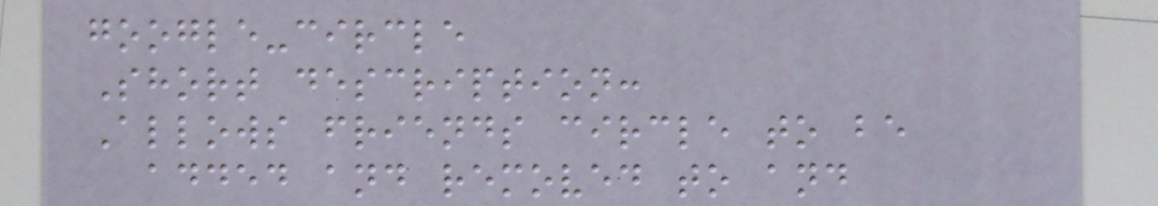google-circle
Short description:
Allows friends circle to be
added and removed to and
